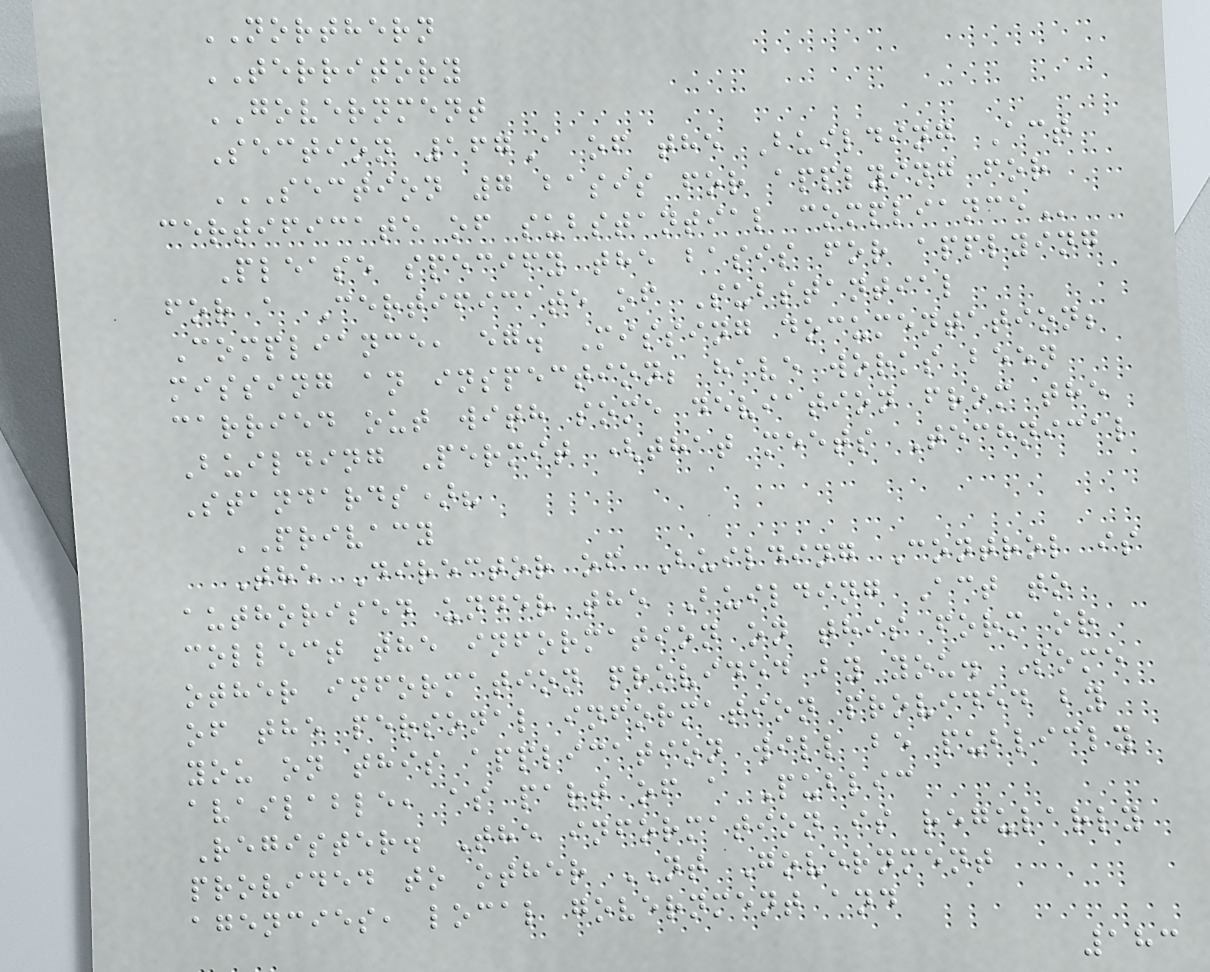NORTHERN
TERRITORY
GOVERNMENT
Section 167A of the Building Act
SECTION 7 BASIS FOR APPLYING FOR
CERTIFICATE OF SUBSTANTIAL COMPLIANCE
Please specify the basis for applying
for a Certificate of Substantial
Compliance, eg. Missing documentation;
missing an inspection; have works been
carried out with some deviation from the
Building Permit (that meets Technical
Standards)?
PRIVACY
The Director of Building Control is
authorised under the Building Act to
collect the information on this form or
other information provided by you. Some
of the personal information provided by
you on this application will be publicly
available, as part of a Public
Register. The information is regularly
provided to other NT Government
agencies, local government and
183
